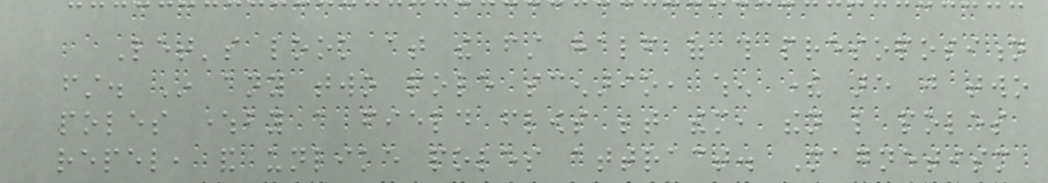Let's look at the first half of this presoposition
first. In any two pole scenario, when there are just two
poles whereby a field flows between them, then like poles
repel, and unlike poles attract. Magnetism
